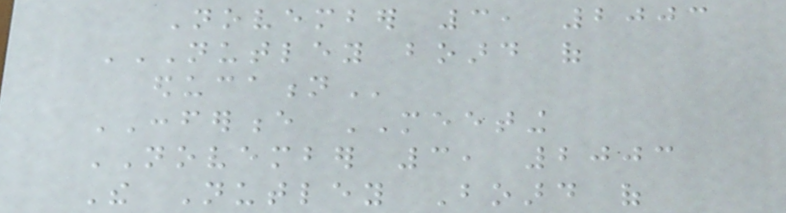November 3, 2003
NUTLEY BOARD OF
EDUCATION
CONFERENCE MEETING
NOVEMBER 3, 2003
The Nutley Board of
